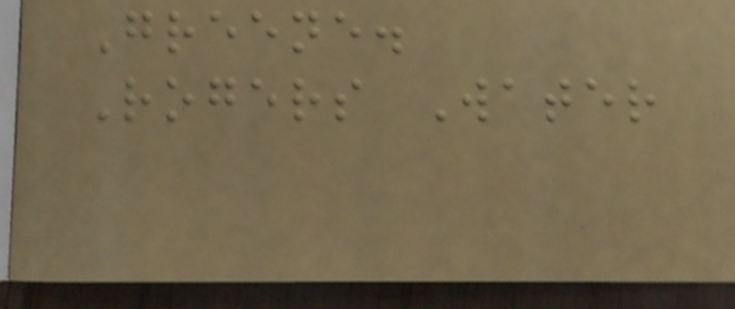Greene.
Rogers Water
